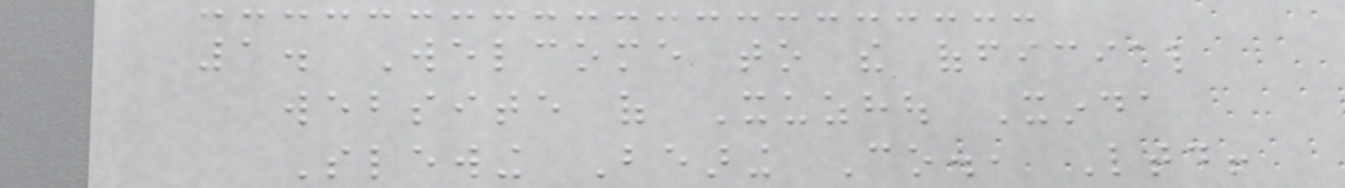1. Welcome to the official
website of Xuzhou Xinda
Slewing Bearing Co., Ltd!
